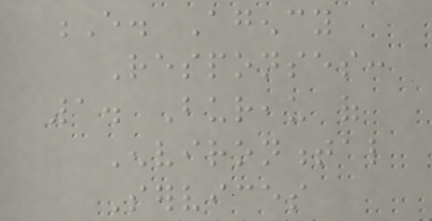E. Agency
Responses:
1. Bureau of
Environmental
Services
